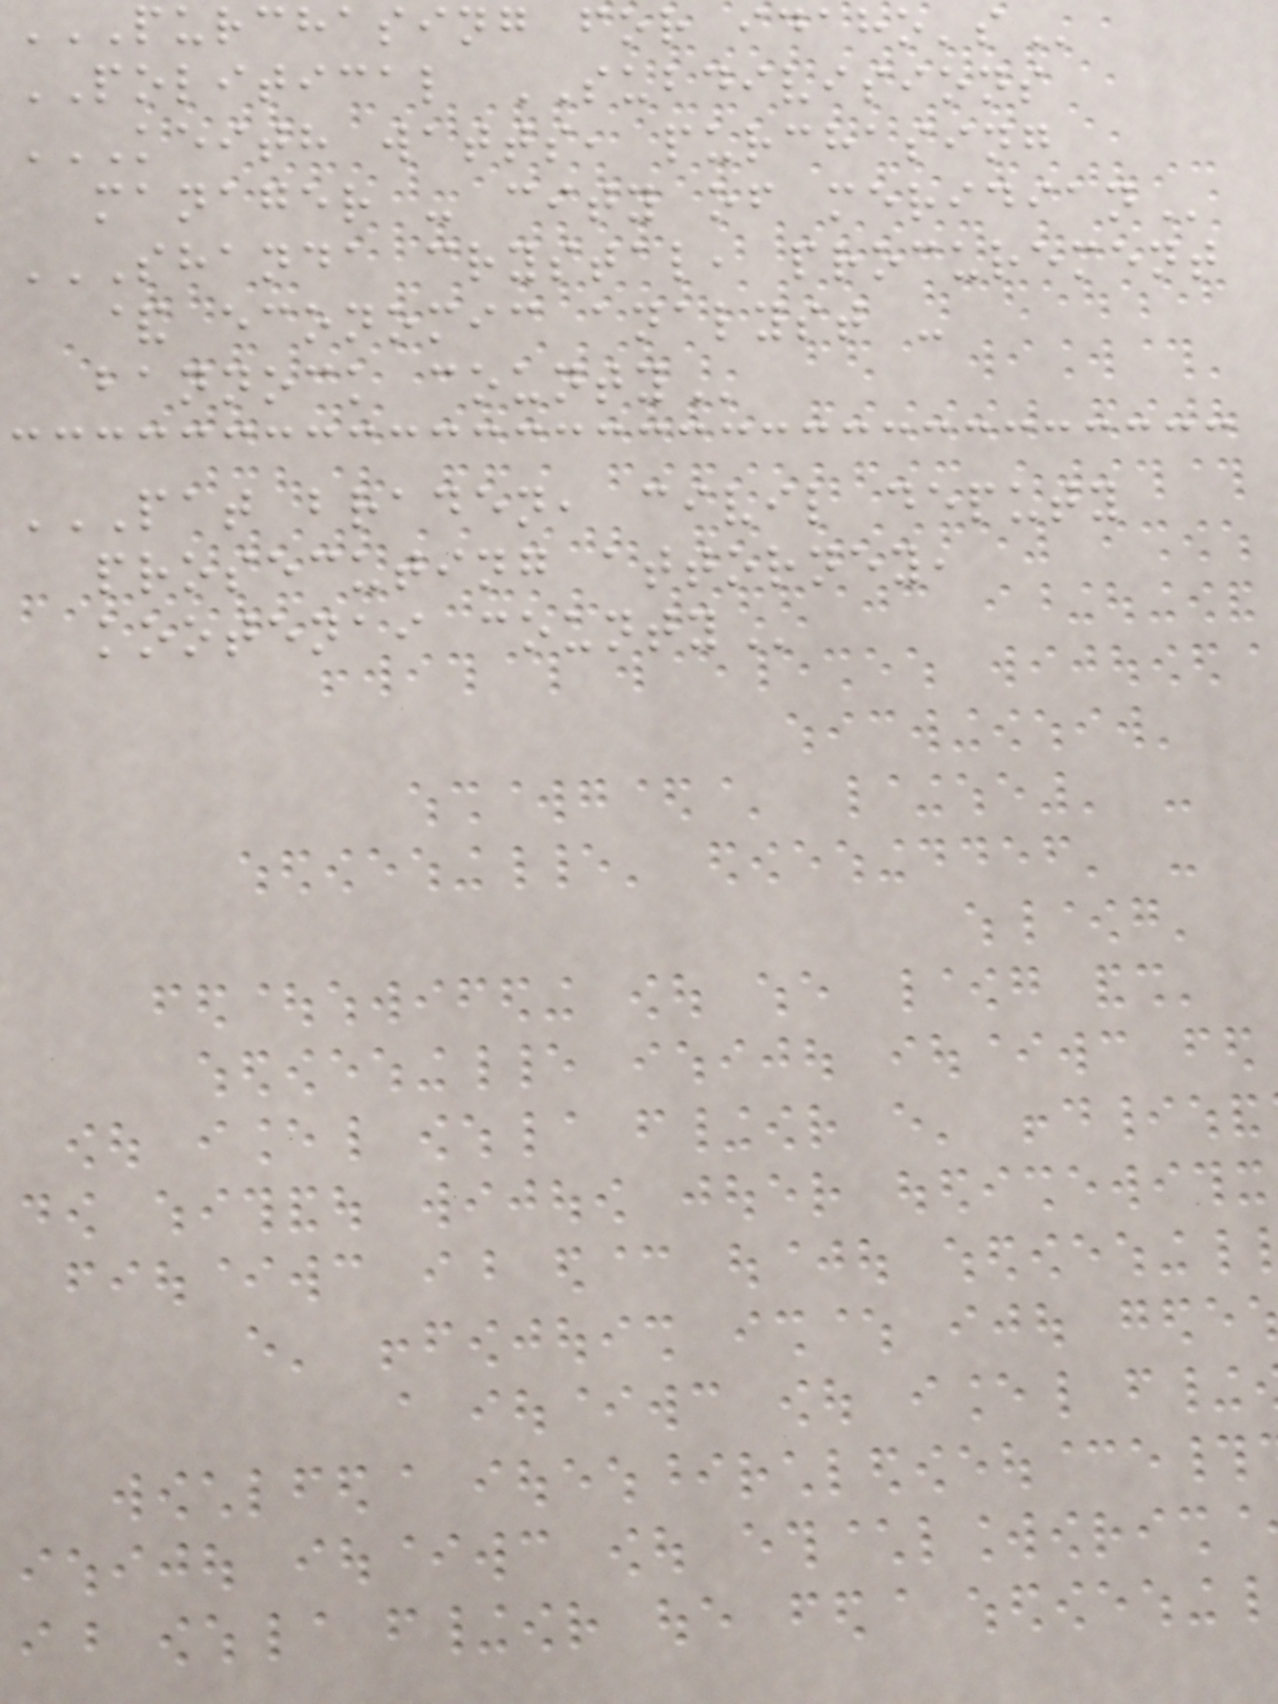PURCHASING FOR IDAHO'S
POLITICAL SUBDIVISIONS
KEITH WATTS, PURCHASING
manager - city of
SHANDA CRYSTAL, PROCUREMENT
& economic analyst -
bannock
PAT BRADEN, CIVIL DEPUTY
prosecuting attorney,
kootenai
